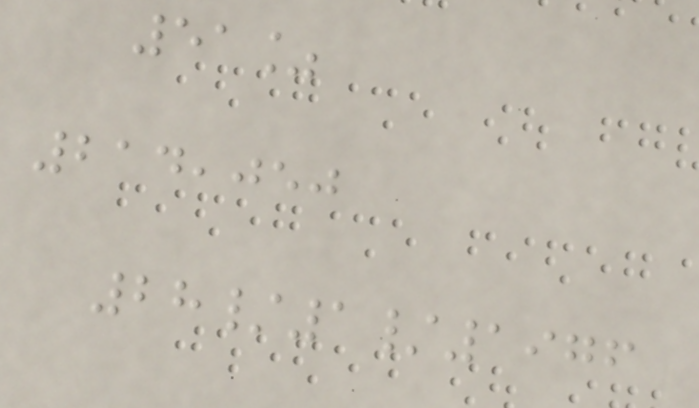51%
214,050
28/1/1976
